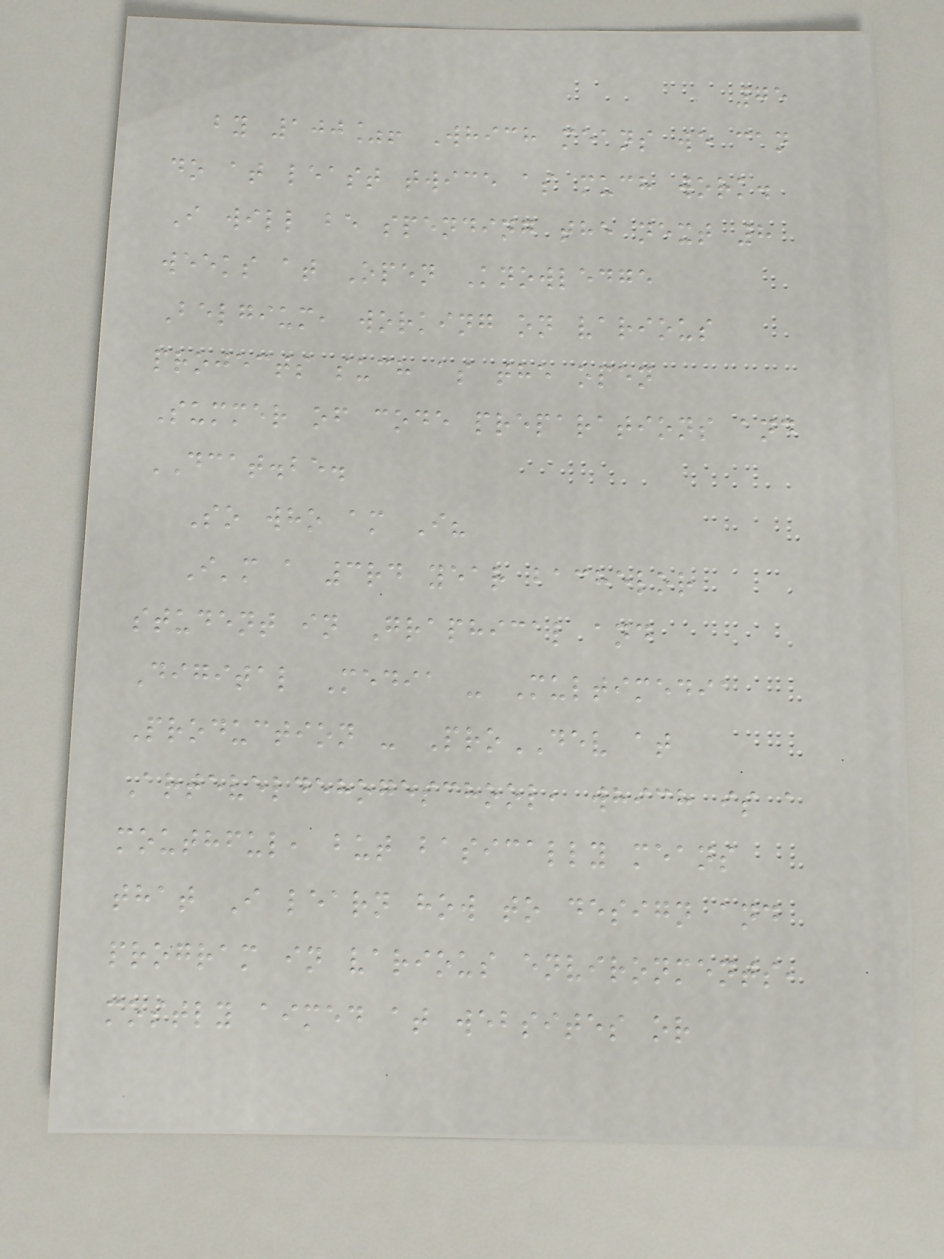75
by 100%! Which means we can
do at least twice as much work.
I will be spending the next 8
weeks at Open Knowledge
Belgium, working on various
projects such as the open
Summer of code preparations and
DCAT.be.
So who am I?
I'm a 3rd year bachelor
student in Graphical and
Digital Media - Multimedia
Production - ProDEV at
Arteveldehogeschool, which is a
mouthful, but basically means
that I learn how to design and
program in various environments,
mostly aimed at websites or
